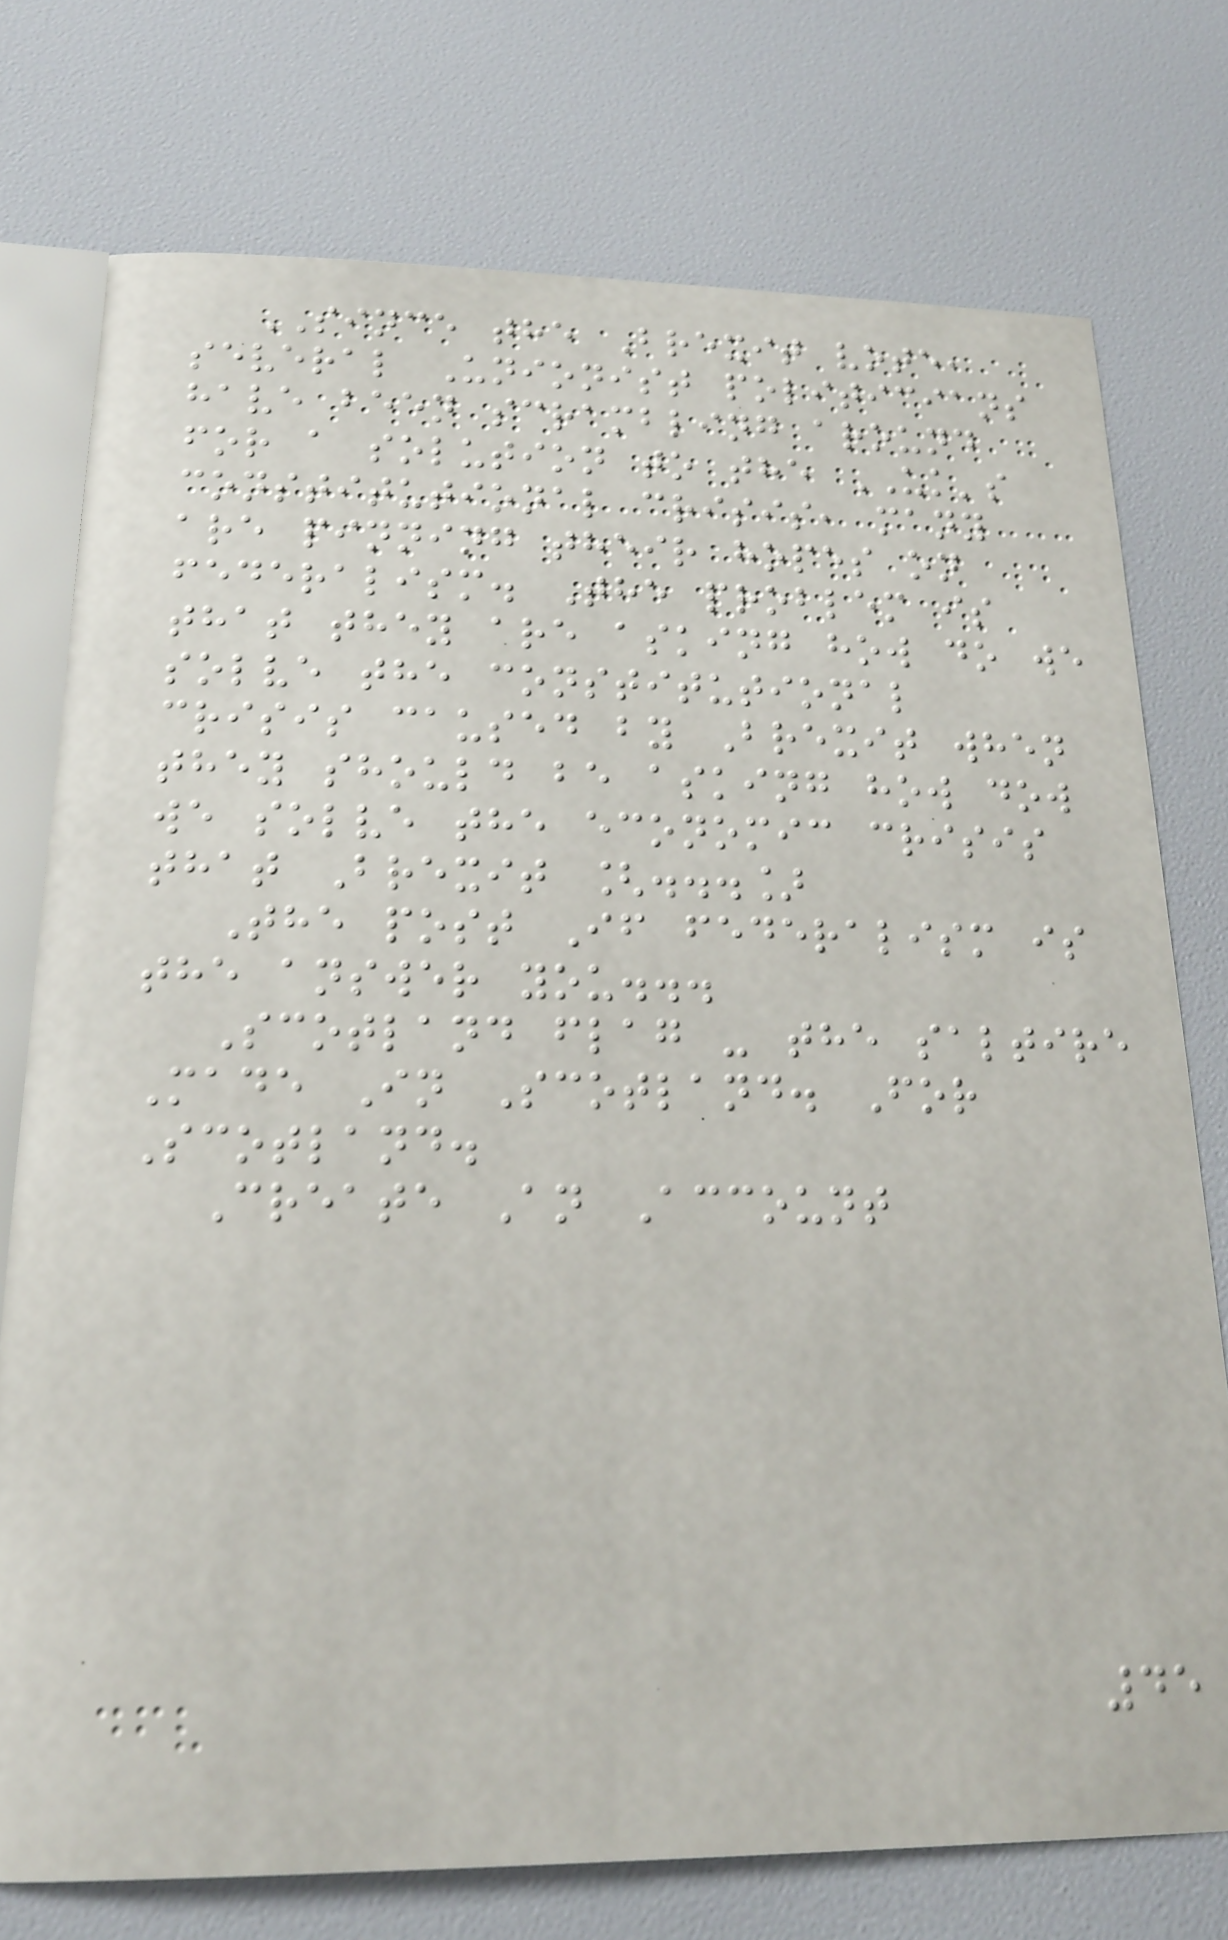SINCE the Brexit vote,
several Unionist politicians
have been scrambling around
for a solution to the UK's
constitutional crisis, many
are pinning their hopes on
federalism. The problem is
that they are asking how do we
solve the constitutional
crisis caused by Brexit when
they should be asking how dow
we solve the economic crisis
that Brexit [...]
The post If federalism is
the answer you...
Scotland flag - the saltire
Made In Scotland. For
Scotland.
Create An Account
45
